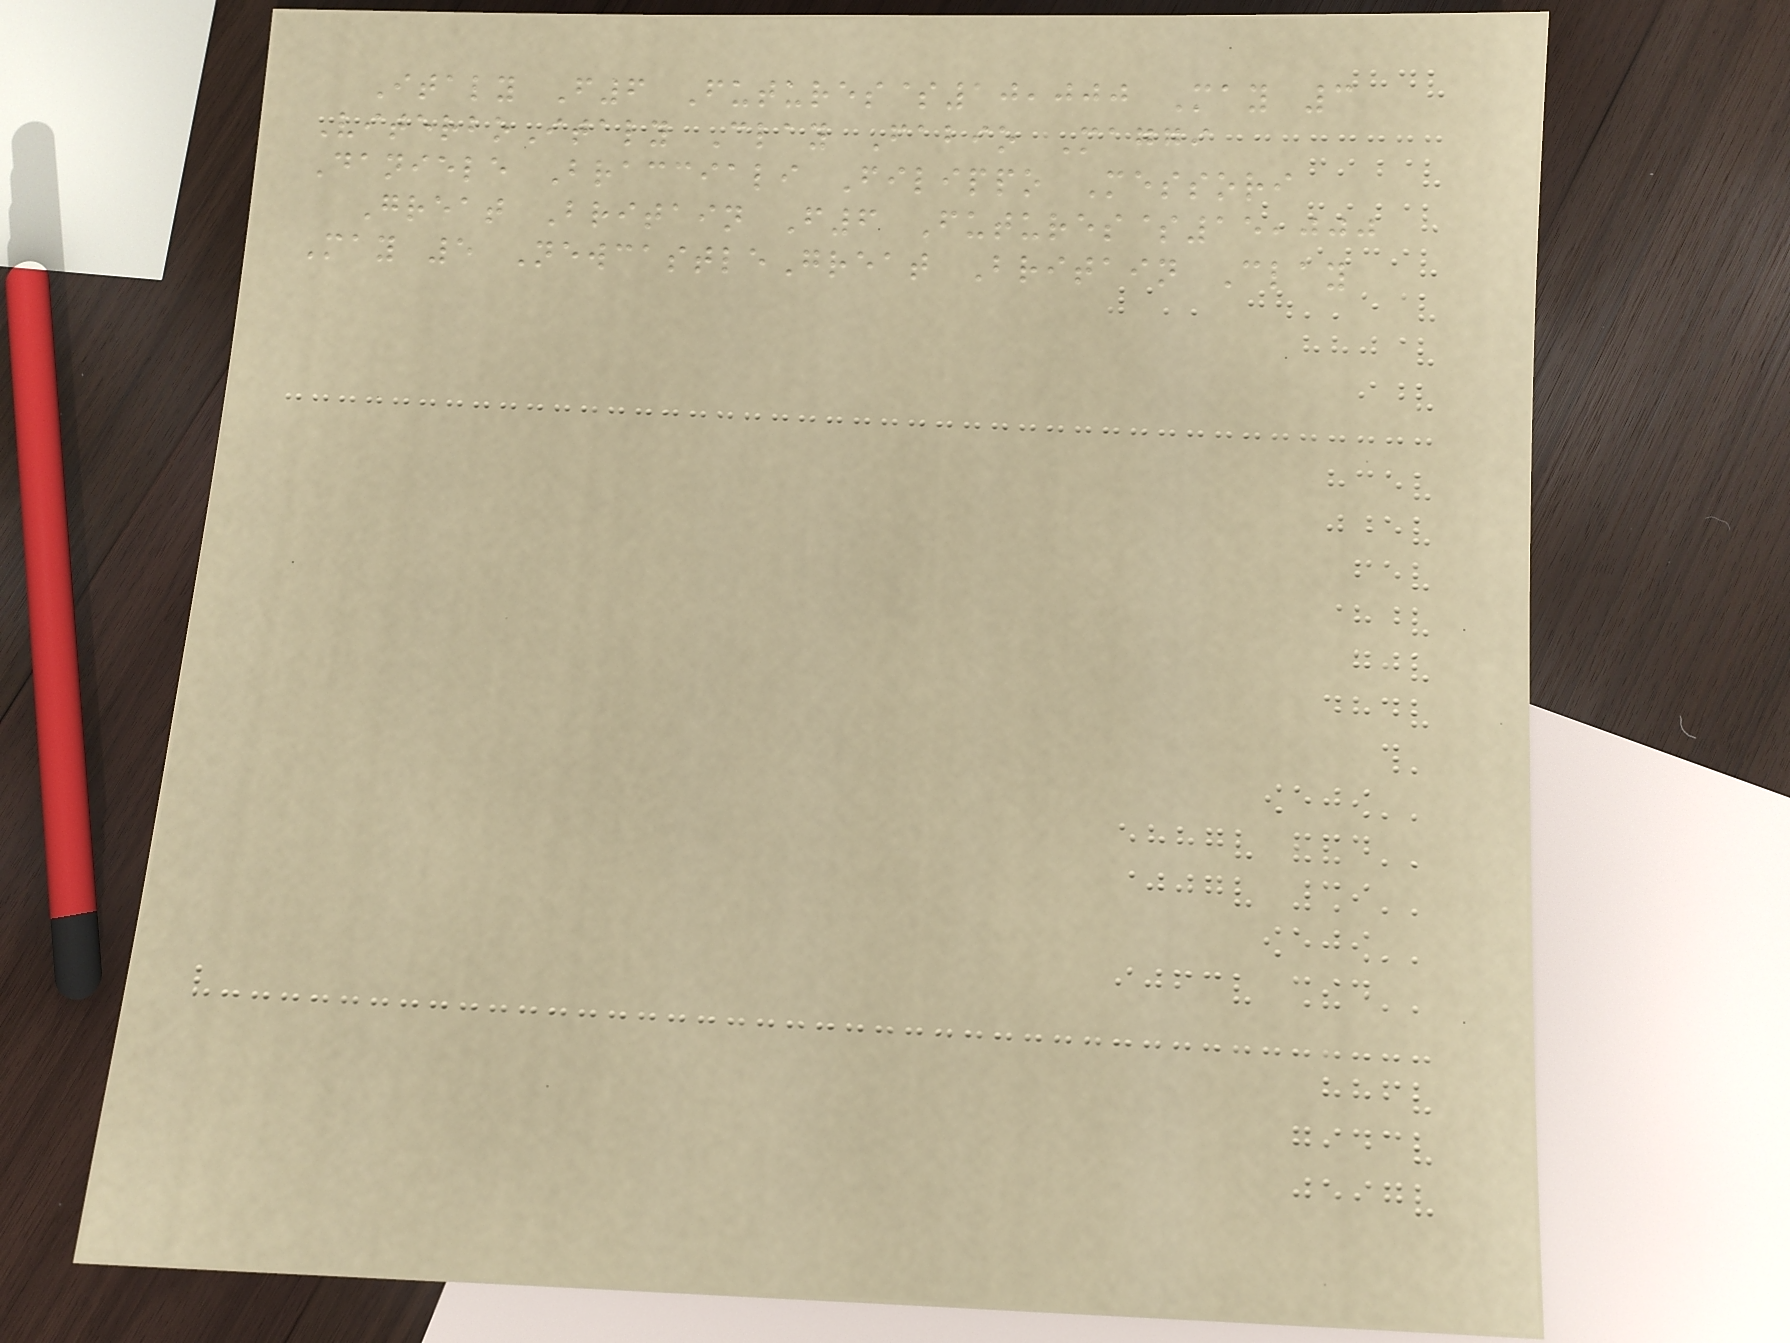Italy F6 Futures$10,000 May 3
ViterboItaly Clay Fabio Maggi
Daniele Bracciali Filippo Messori
Great Britain F6 Futures$15,000
May 5 NewcastleGreat Britain Clay
